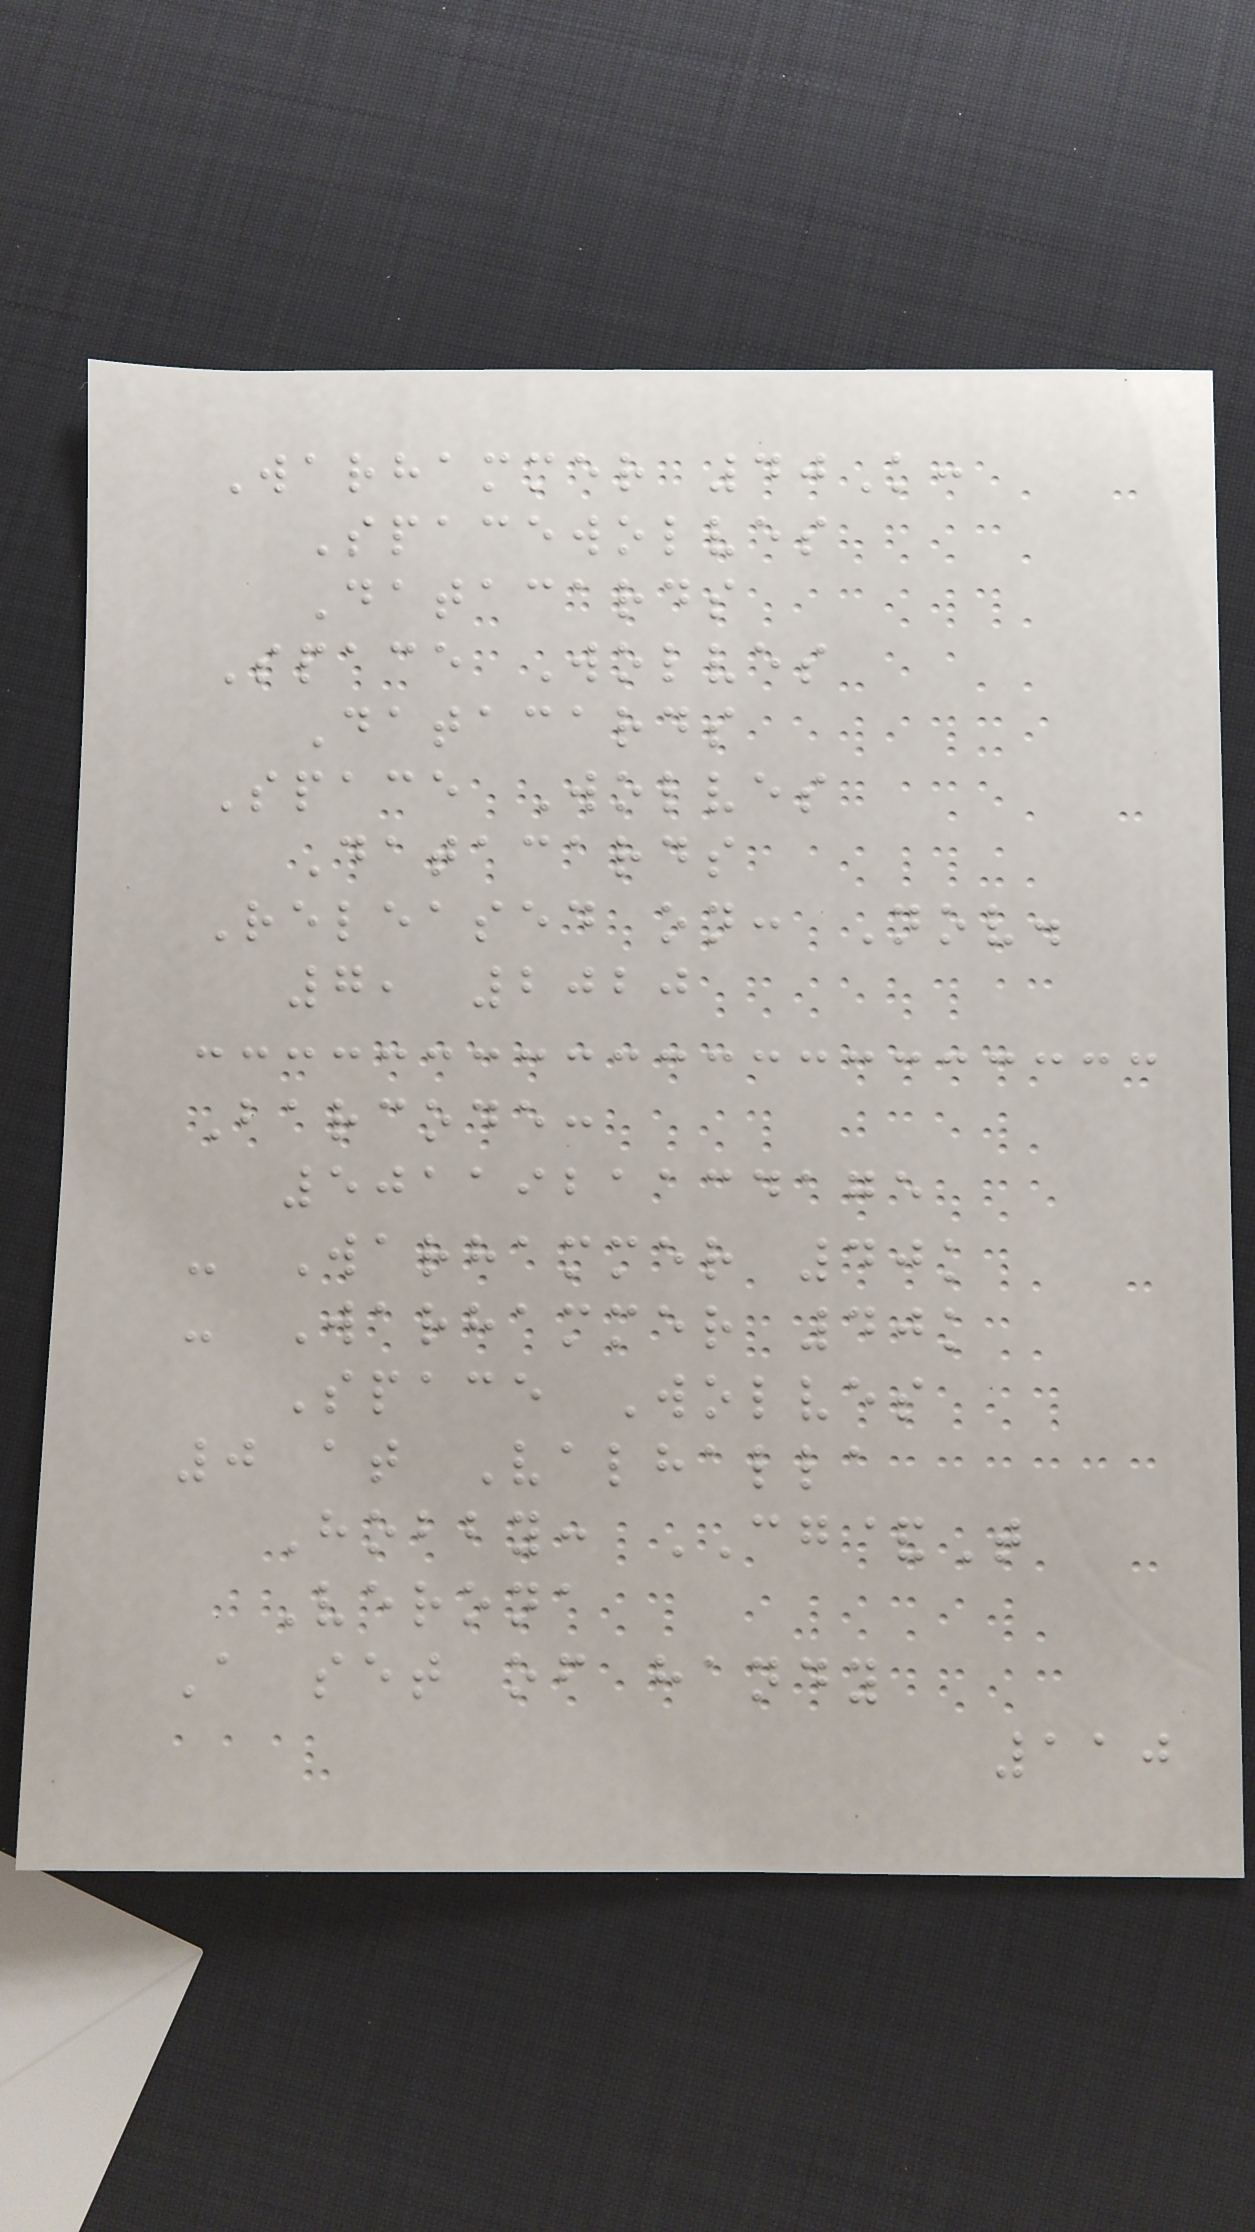Warhammer 40K:
Spacewolves
Datacards
Space Wolves
Datacards
Space Wolves
Datacards
Released on: Nov.
7, 2020
Barcode:
5011921134175
- Warhammer 40k
- Warhammer 40k
Space Wolves
0 at Valhalla
Hobby: CG&T
Verona
A set of handy
110
